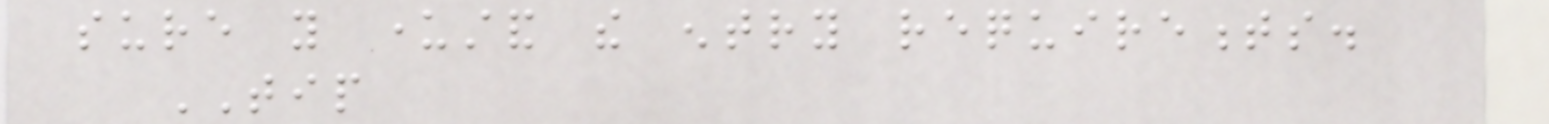sure you understand the entry requirements.
TIP
